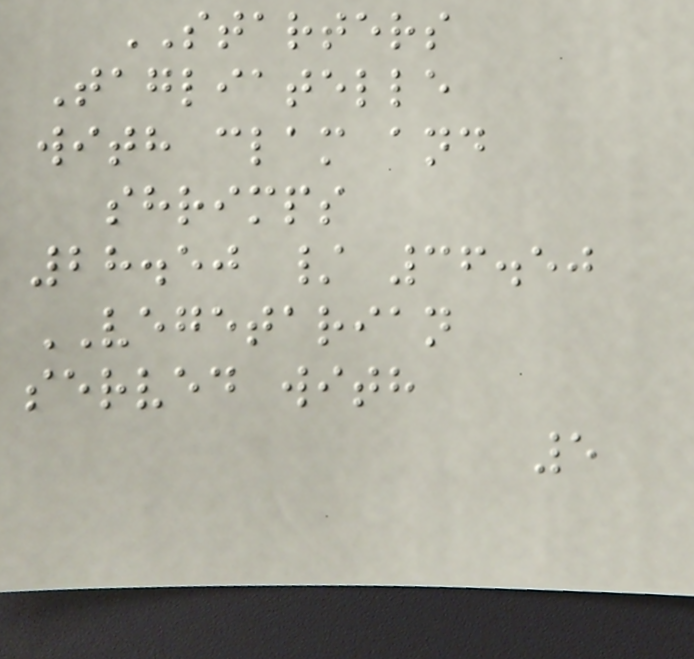STARTERS
Tagliatelle
with clam and
shrimps
28.50 / 36.50
VEGETARIAN
served with
5
